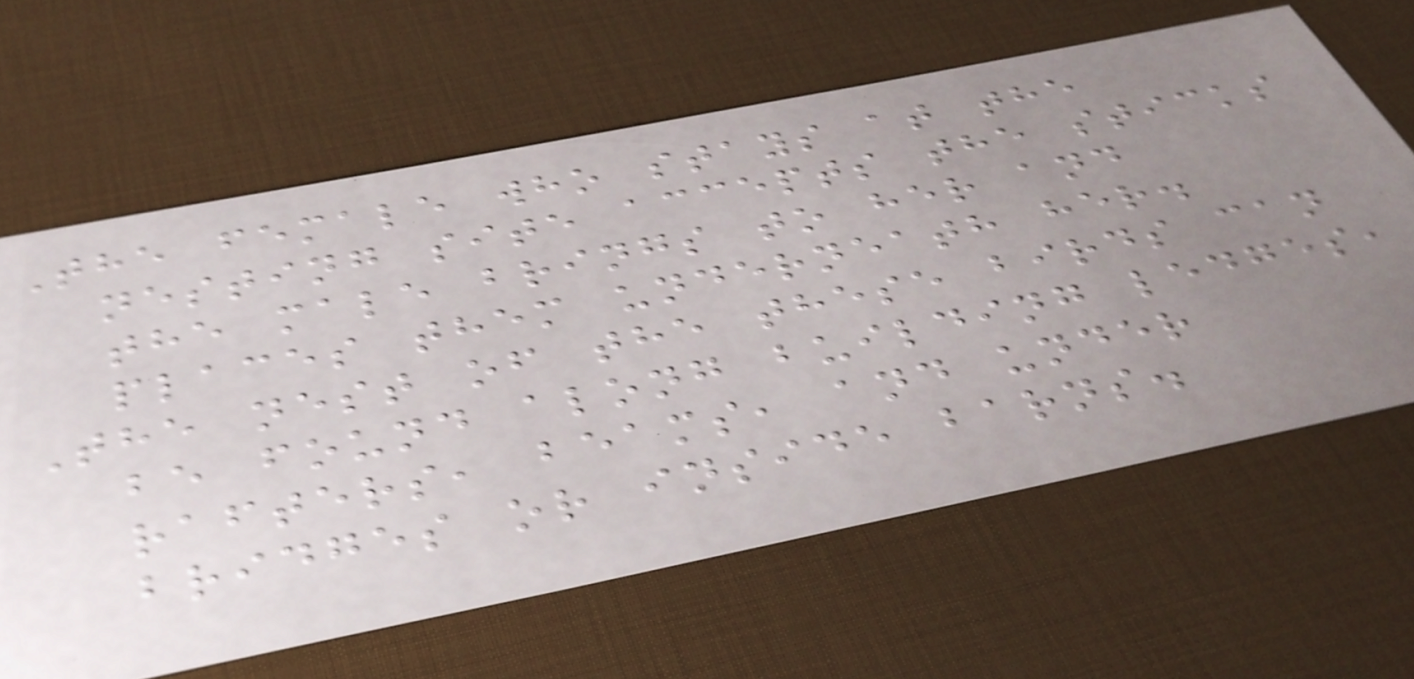The female who stays at the
nesting site accepts the sticks
the male brings to her and
places them underneath her.
The nest of the these birds can
be found along building ledges,
rafters, beams, and under
bridges or inside barns.
